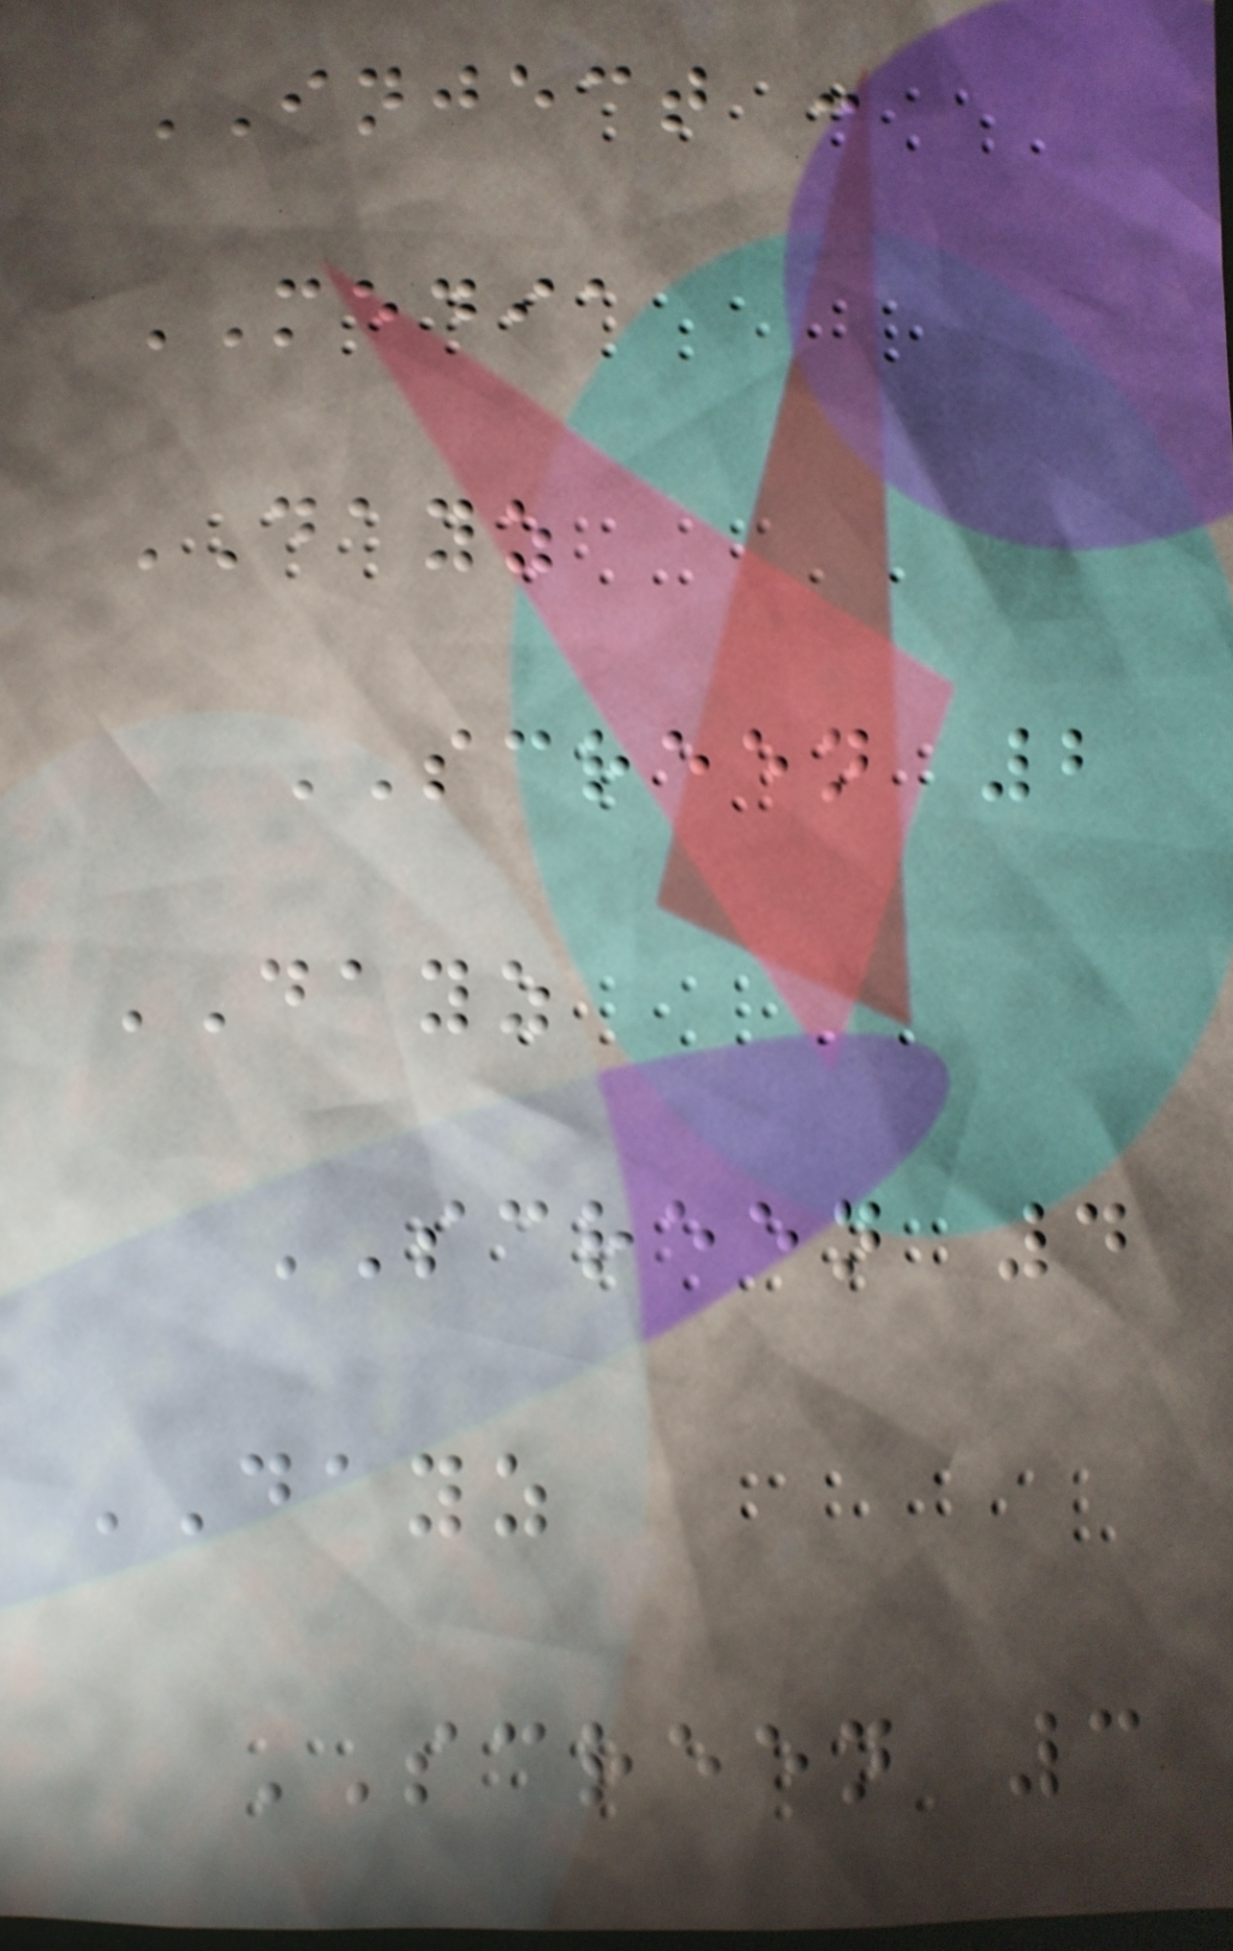INJECT :
MEDIA
DAYZ
SCREEN 2
DAYZ
SCREEN 4
DAYZ
SCREEN 3
